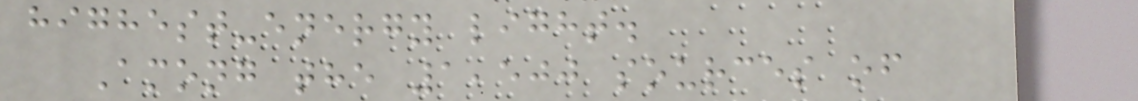highest-energy light.
Among the 1,500 sources of
